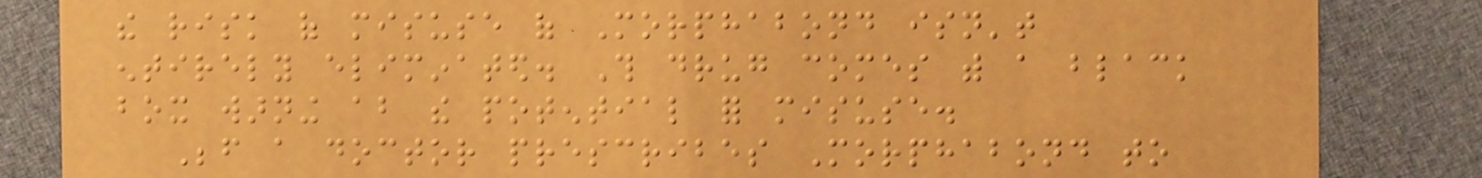the risk of misuse of Morphabond isn't
entirely eliminated. This drug comes with a black
box warning about the potential for misuse.
Before a doctor prescribes Morphabond to
